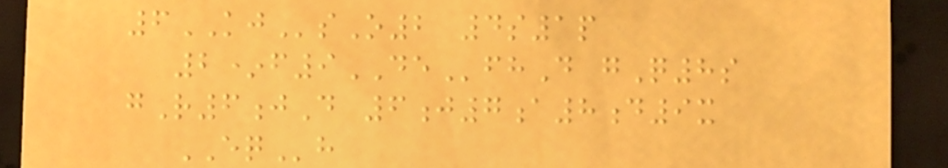6KJsO2 4s1p
2*f9DEfhD gQ8s
gR6jD 6j7a8d9x
EQh
